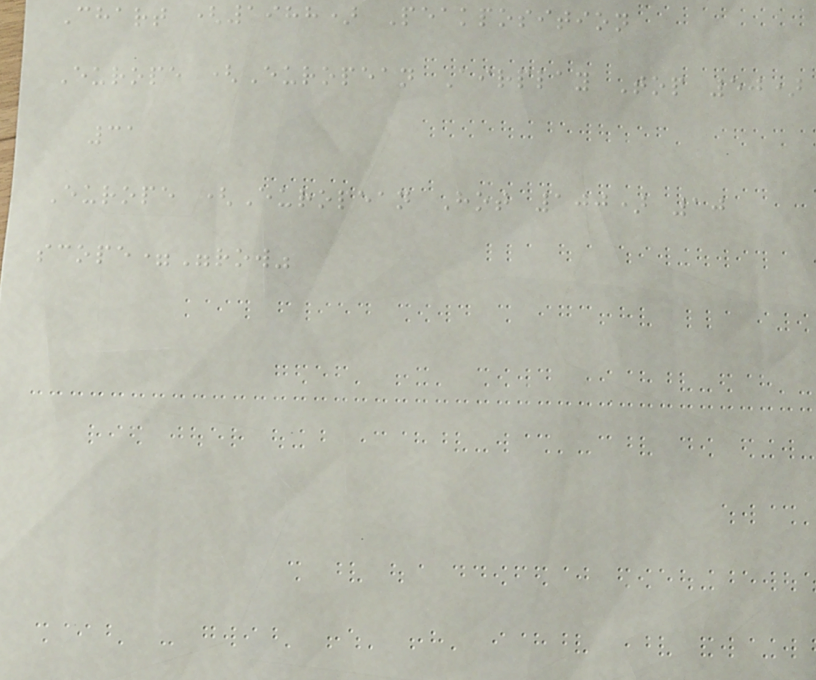Chart (1988) Peakposition
Europe (European Airplay Top 50)
31
Europe (European Hot 100) 10
scope="row"
